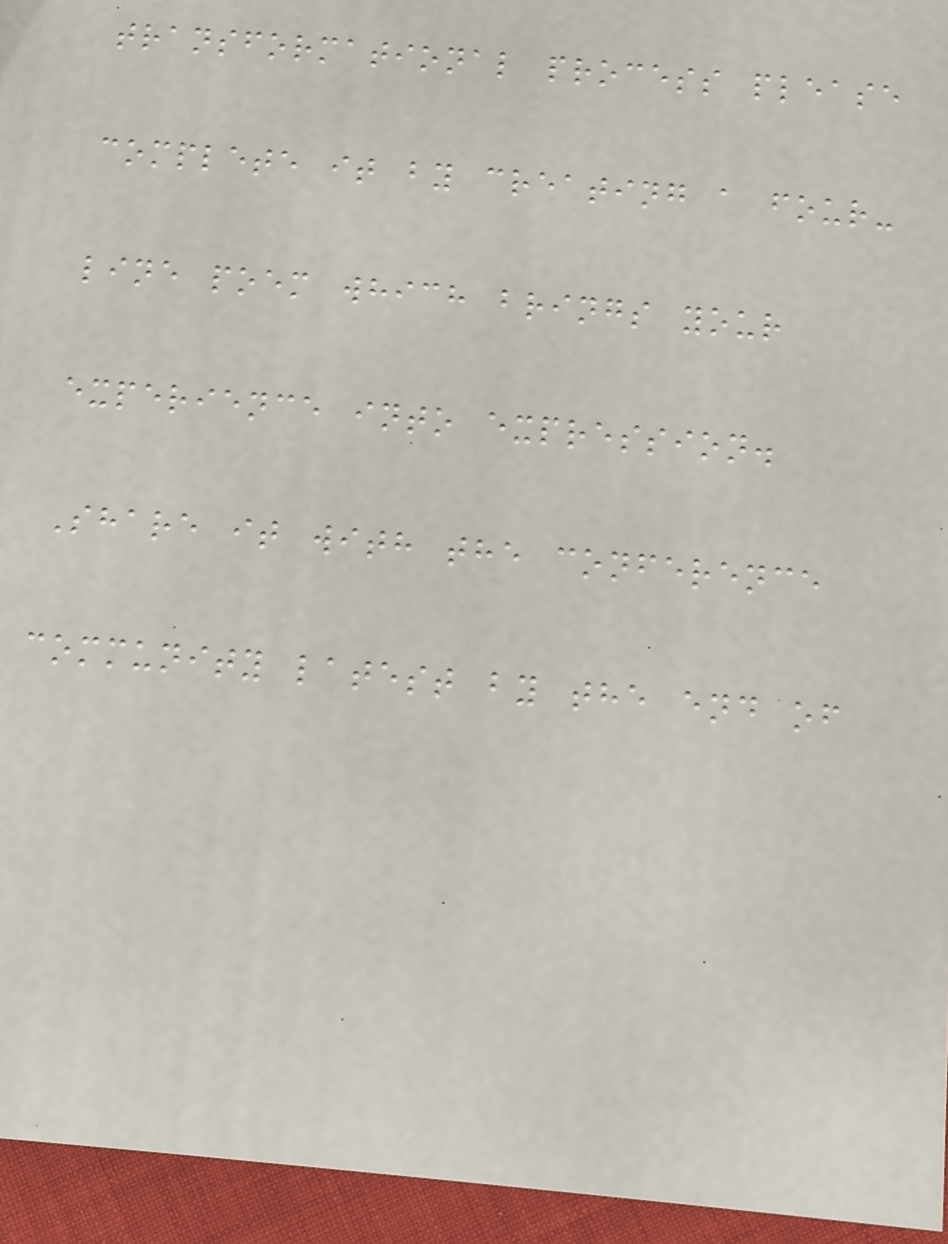transformational process please
complete it by creating a four-
line poem which brings your
experience into expression.
Share it with the conference
community latest by the end of
